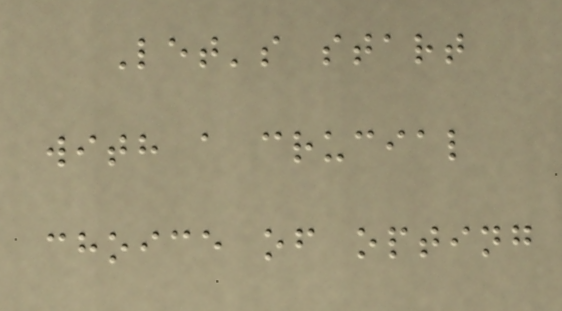Let's start
with a crucial
choice of opting
